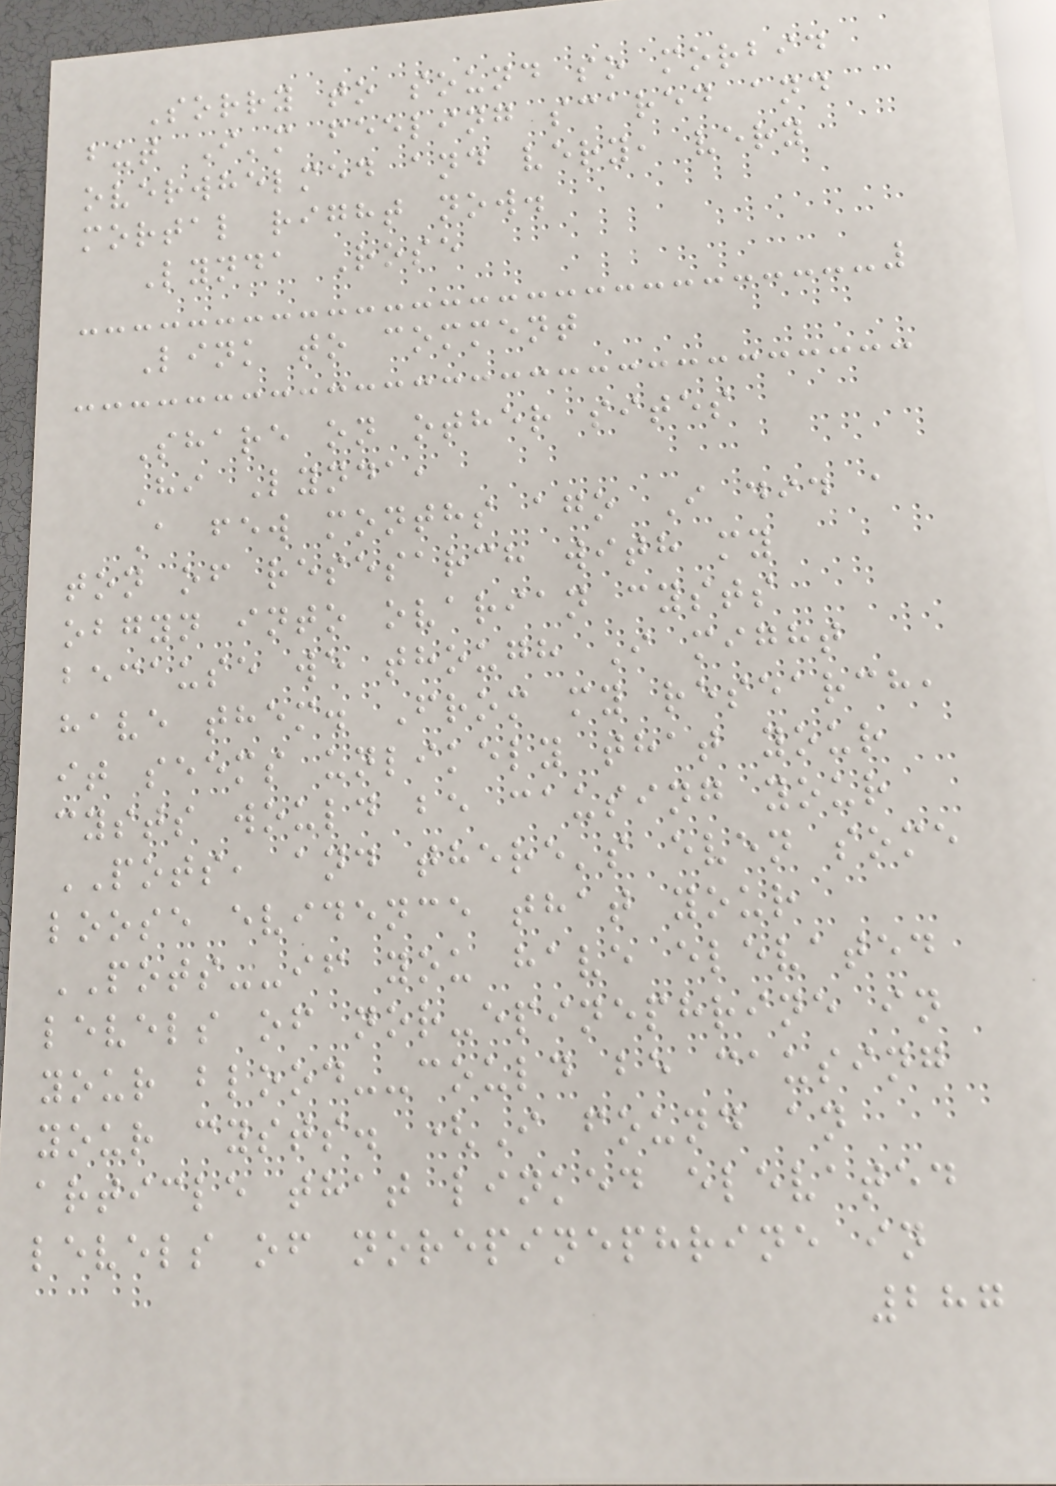Sorry to sound so morbid
but I'm feeling scared and
overwhelmed and very, very
mortal right now.
Lynda Rose
Link to comment
Share on other sites
Hi Lynda,
A few months ago I did a
ton of resesarch with my
obgyn into ovarian cysts
because we though I might
have them. From my research,
it seems unlikely that your
cysts would be causing your
POTS, and there's even some
loose evidence that your
POTS--if you have elevated
levels of nor-epinephrine in
your blood--could be causing
your cysts. (I found an
article that linked elevated
levels of norepinephrine in
287
